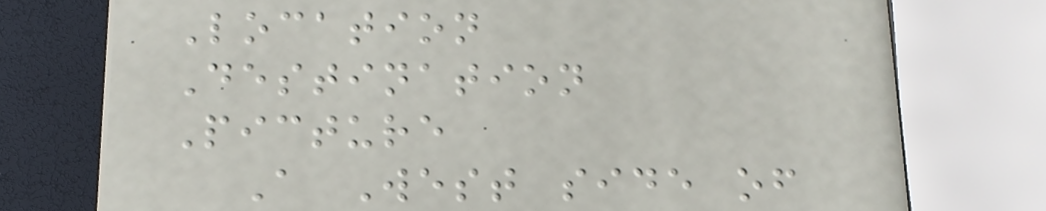Location
Destination
Picture
A West side of
